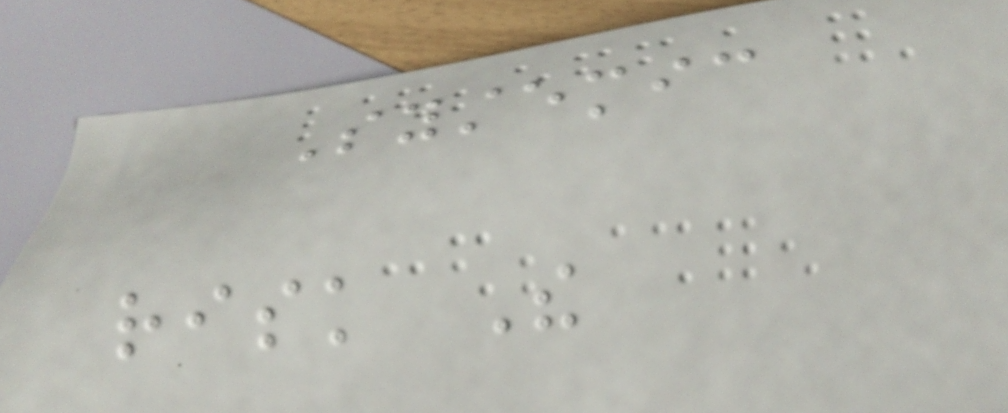Systemic
risk The
